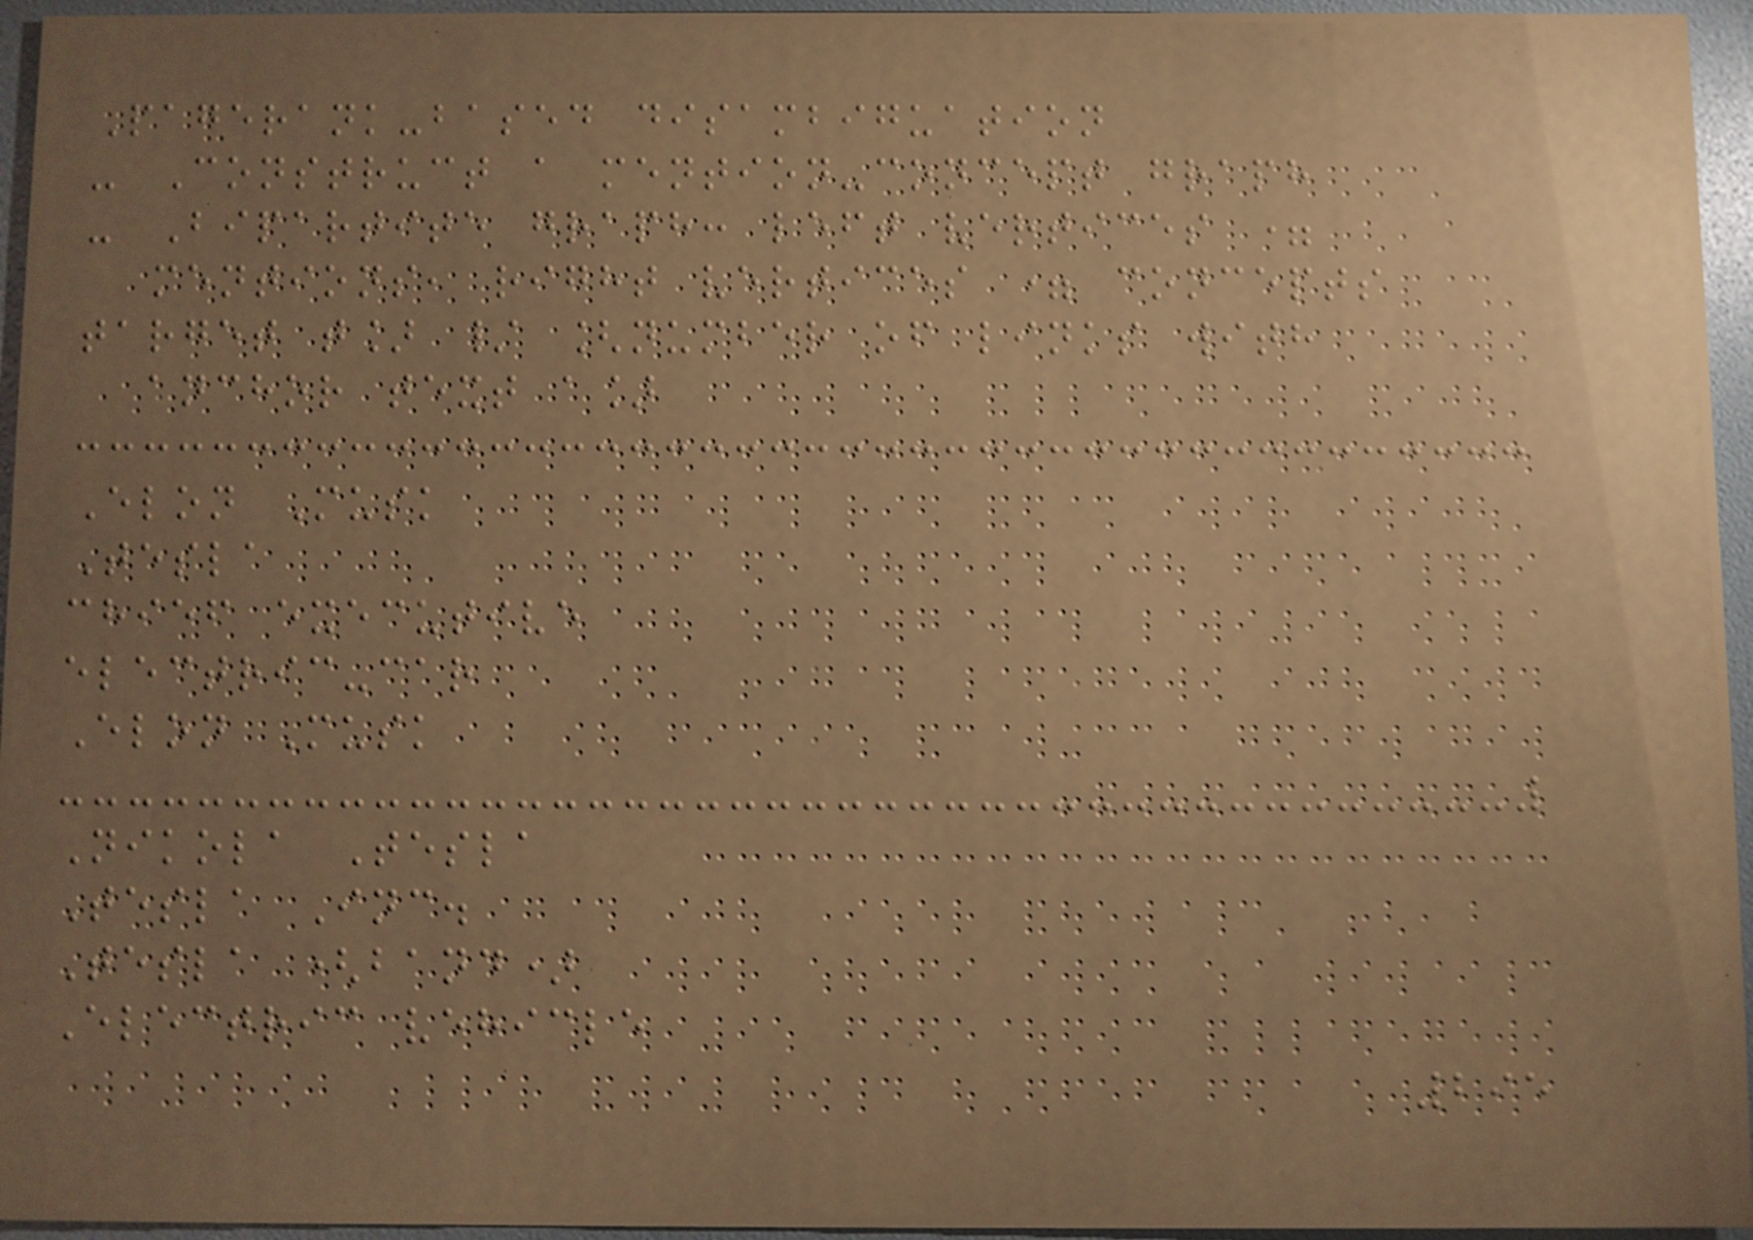Pagerank-based disambiguation
- Construct a mention-concept graph
- Bipartite graph: left vertices =
mentions, right vertices = concepts
target t] / [number of links with
anchor text a]
Elon Musk
Tesla
chief executive
electric-car
Elon Musk
Nikola Tesla
Tesla Inc.
Tesla (band)
Electric vehicle
295
